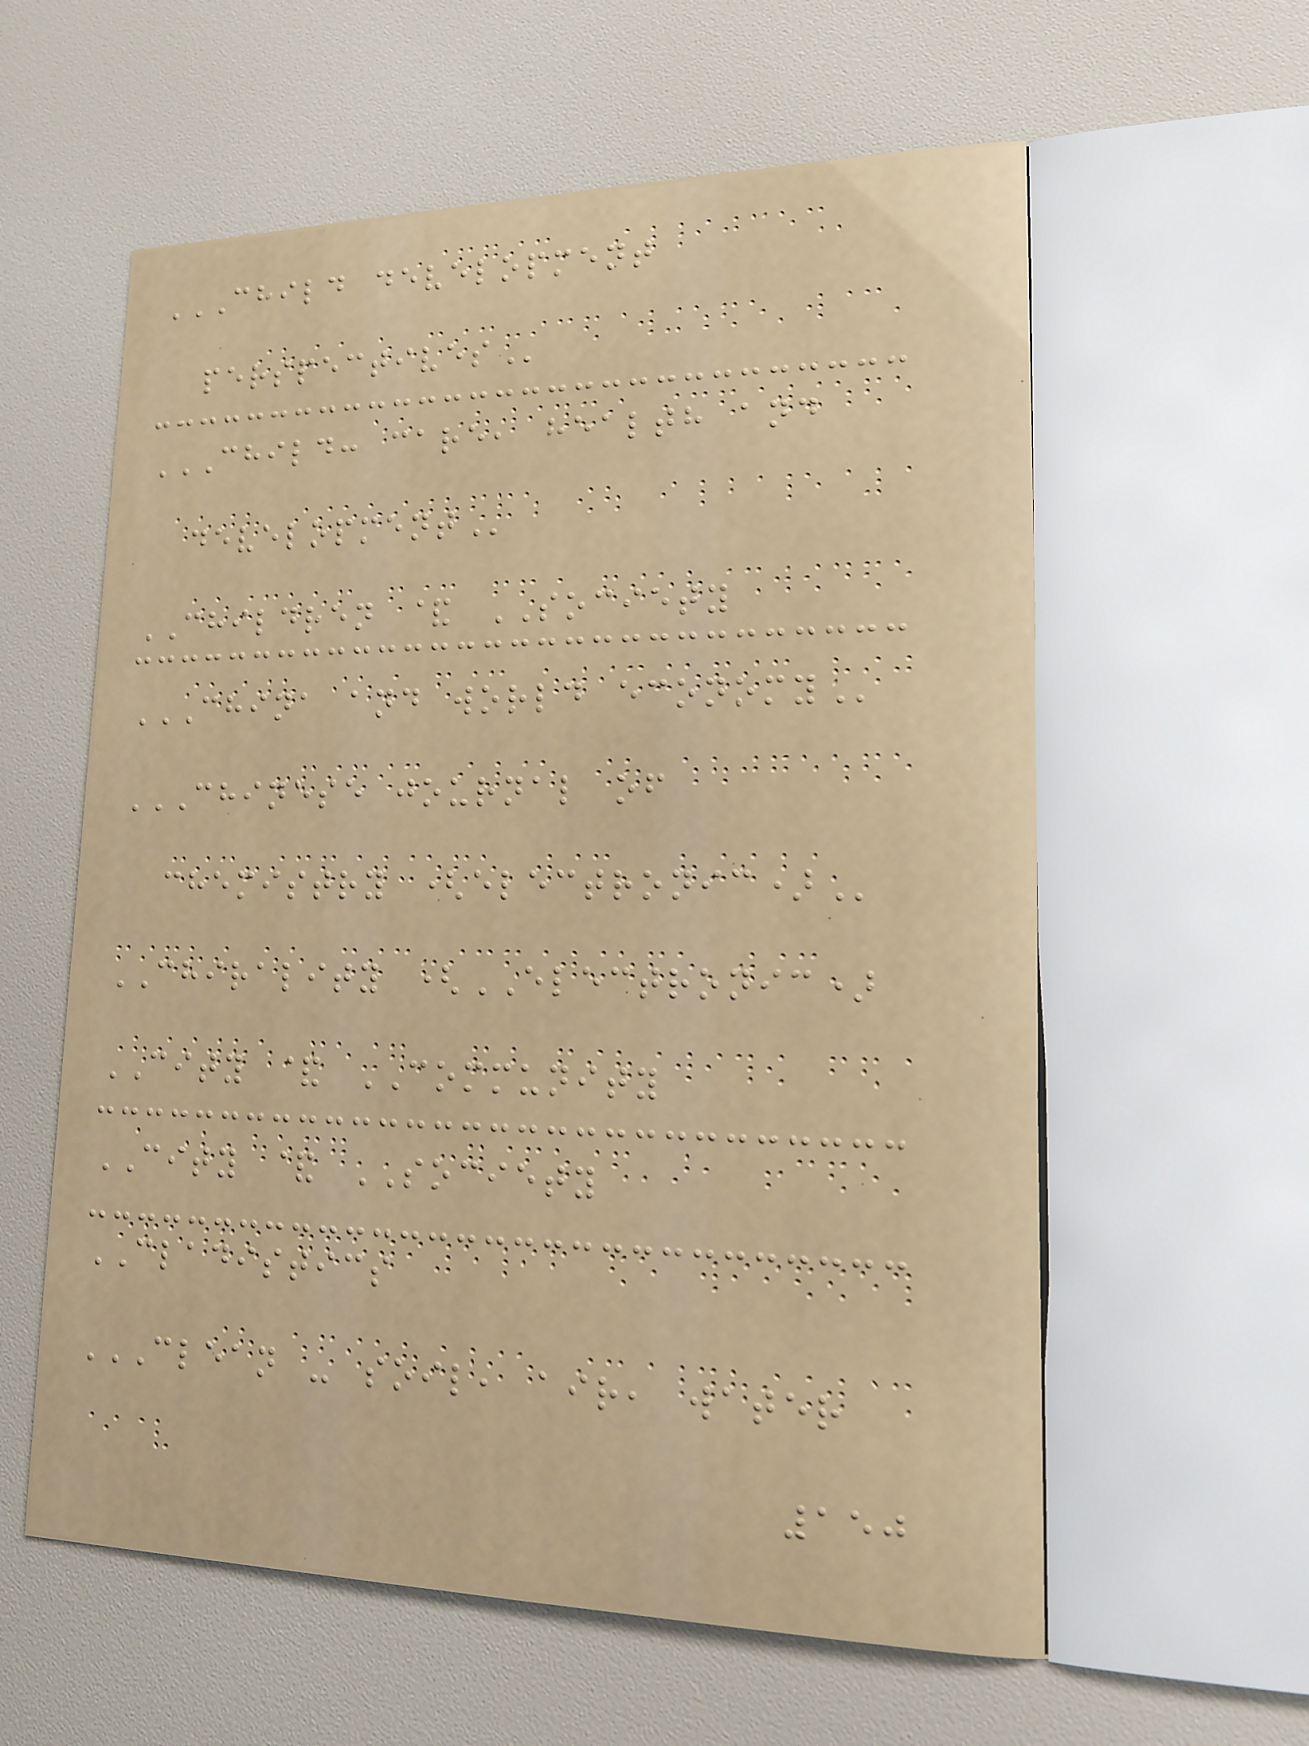CHILD DEVELOPMENT
PERSPECTIVES
CHILD: CARE, HEALTH AND
DEVELOPMENT
CHILDREN & SOCIETY
CHINA AND WORLD ECONOMY
CHINESE JOURNAL OF
CHEMISTRY (ELECTRONIC)
CHIRALITY (ELECTRONIC)
CITY & COMMUNITY
CITY & SOCIETY
CLADISTICS
CLEAN - SOIL, AIR, WATER
150
